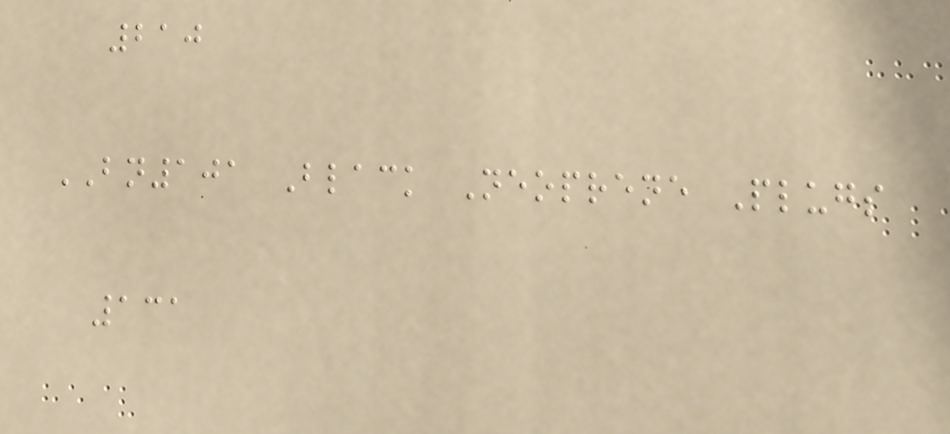210
BN101 Black Neoprene Plugs
131
